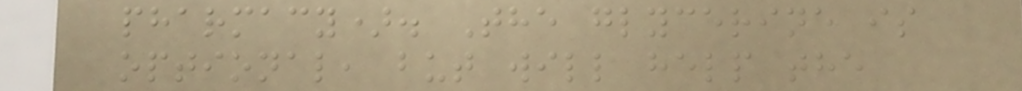pharmacy). The glycerine is
optional, but will help the
